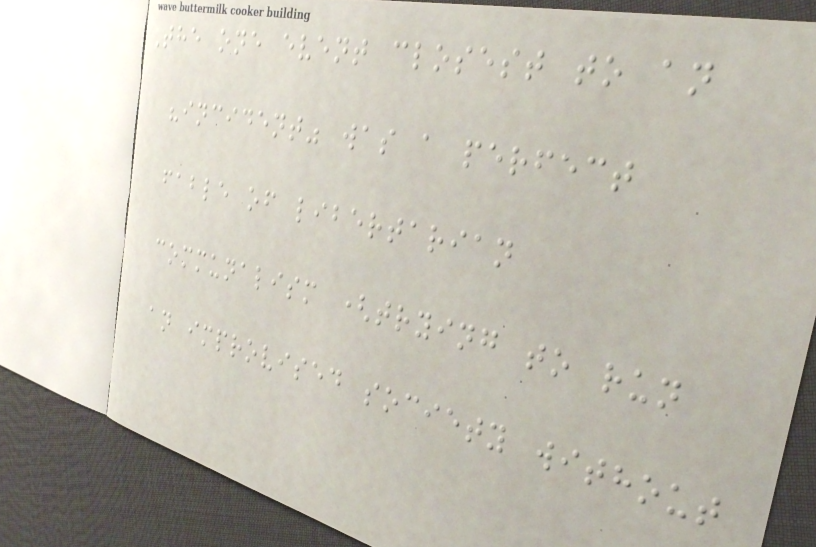The one event closest to an
"incident" was a perfect
fable of libertarian
communalism (trying to run
an improvised society without
